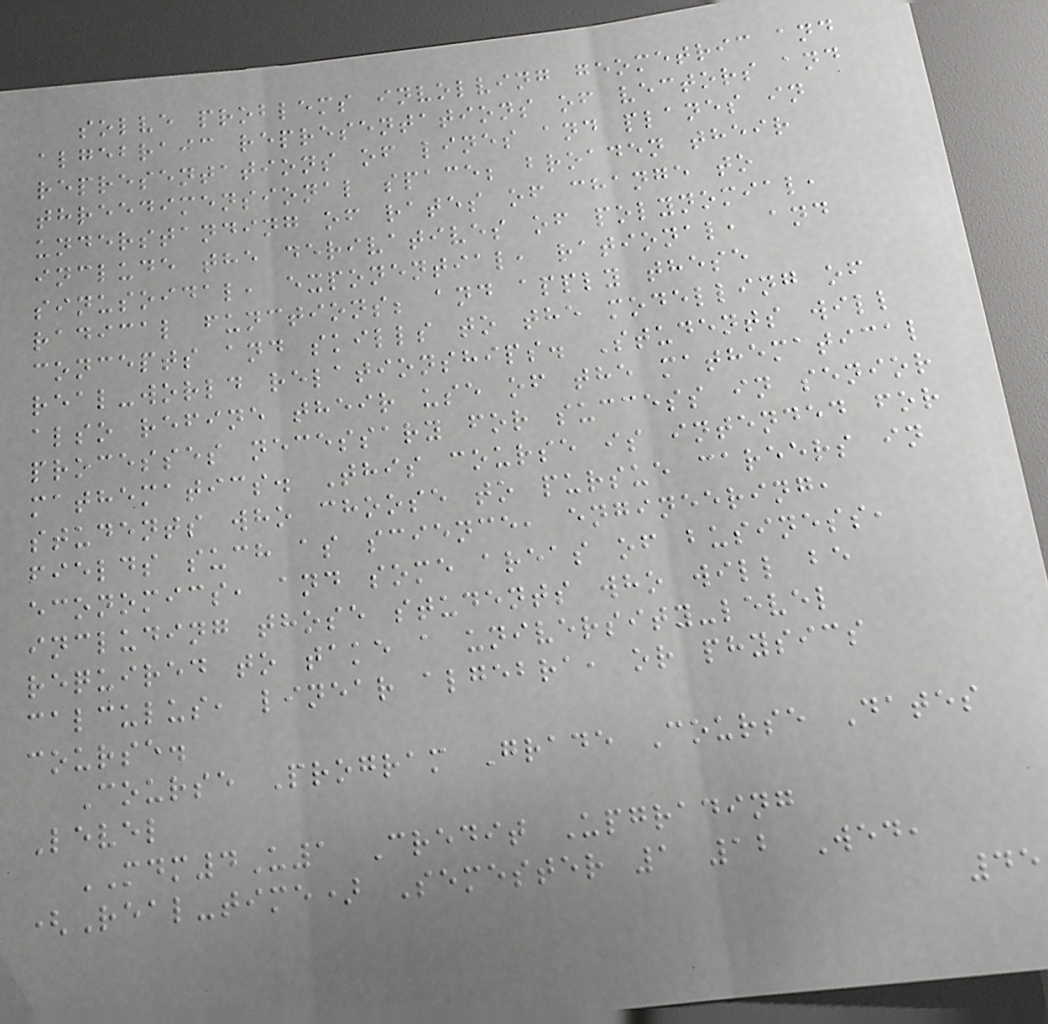solve problems involving geometric and
algebraic representations of vectors and
representations of lines and planes in
threedimensional space; broaden their
understanding of rates of change to
include the derivatives of polynomial,
sinusoidal, exponential, rational, and
radical functions; and apply these
concepts and skills to the modelling of
real-world relationships. Students will
also refine their use of the mathematical
processes necessary for success in senior
mathematics. This course is intended for
students who choose to pursue careers in
fields such as science, engineering,
economics, and some areas of business,
including those students who will be
required to take a university-level
calculus, linear algebra, or physics
course.
Course Program Grade Course Dates
Level
MDM4U1 Credit Upgrading
(Real-time) Semester 1 12 Wed,
45
